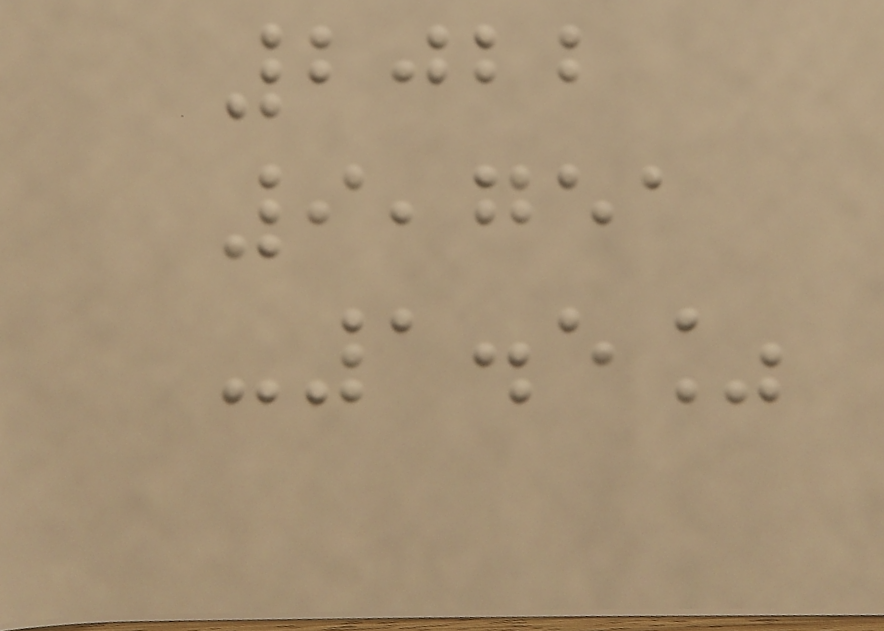2022
9,751
-1.5%
